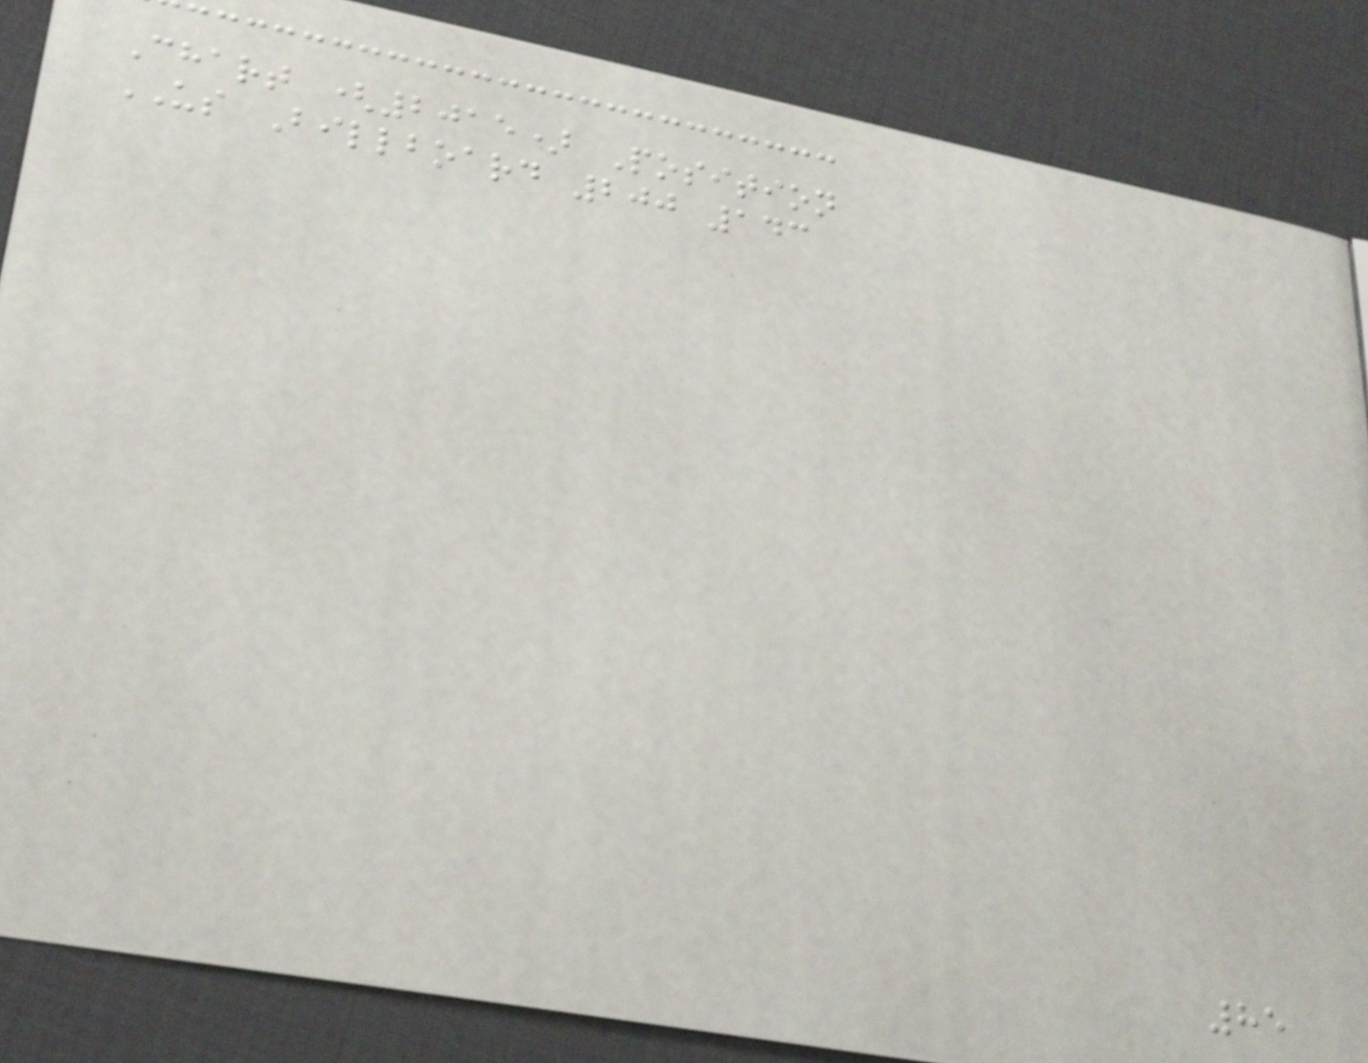Chart (2015) Position
US Billboard 200 143
85
